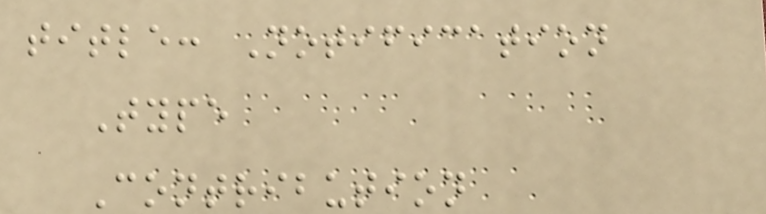title: Notification
Type
Contribution
